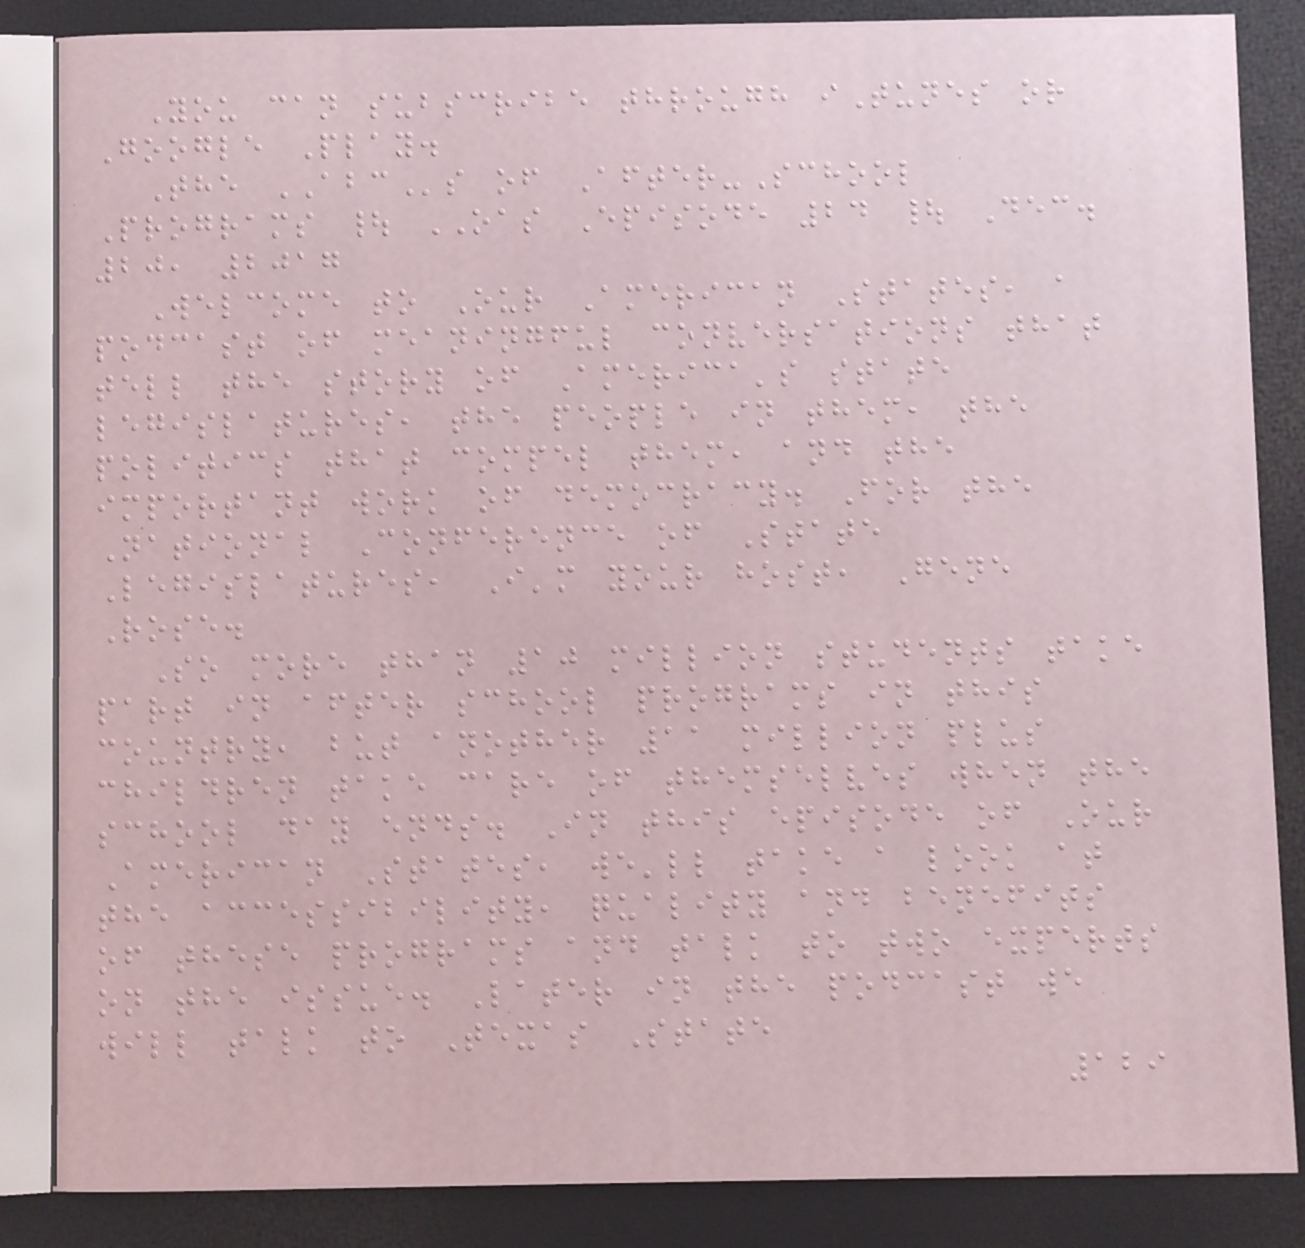You can subscribe through iTunes or
Google Play.
The ABCs of After-School
Programs | OAS Episode 24 | Dec.
20, 2017
Welcome to Our American States, a
podcast of meaningful conversations that
tell the story of America's state
legislatures, the people in them, the
politics that compel them, and the
important work of democracy. For the
National Conference of State
Legislatures, I'm your host, Gene
Rose.
So more than 10 million students take
part in after school programs in this
country, but another 11 million plus
children take care of themselves when the
school day ends. In this episode of Our
American States, we'll take a look at
the accessibility, quality and benefits
of these programs and talk to two experts
on the issue. Later in the podcast we
will talk to Texas State
129
